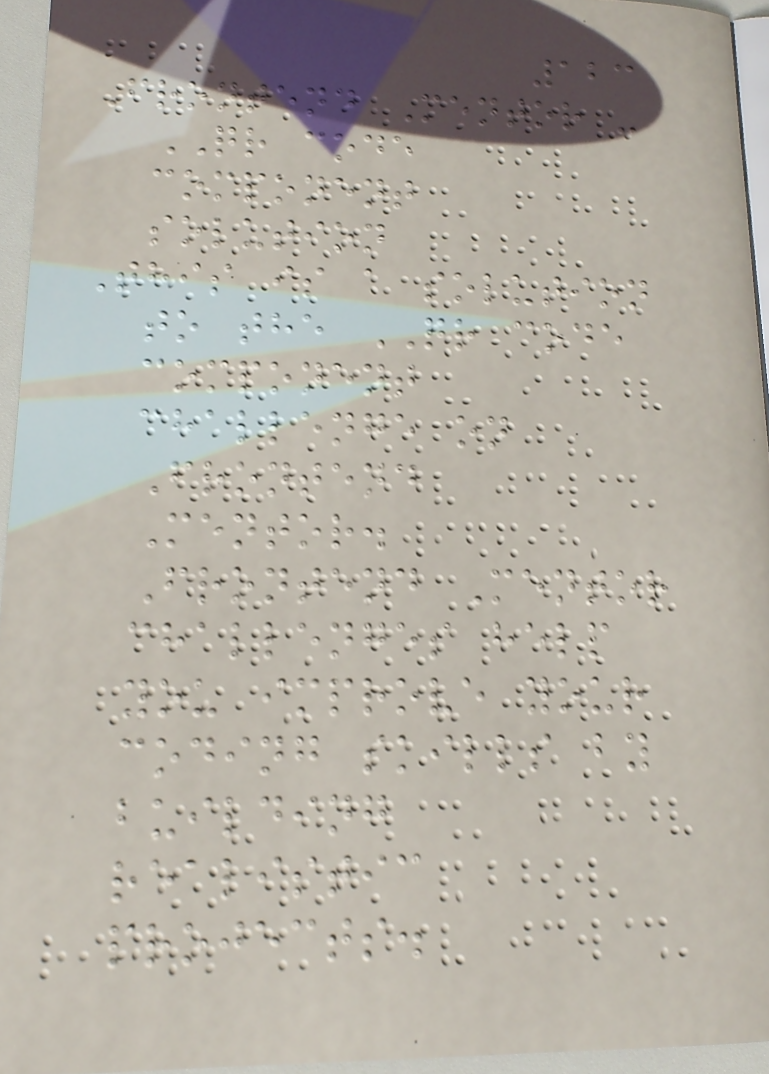123
Frontend Mentor -
QR code
component
solution
This is a solution
to the QR code
component
challenge on
Frontend
Mentor.
Frontend Mentor
challenges help
you improve your
coding skills by
building
realistic
projects.
